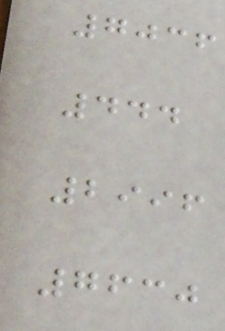7036
444
2996
7630
